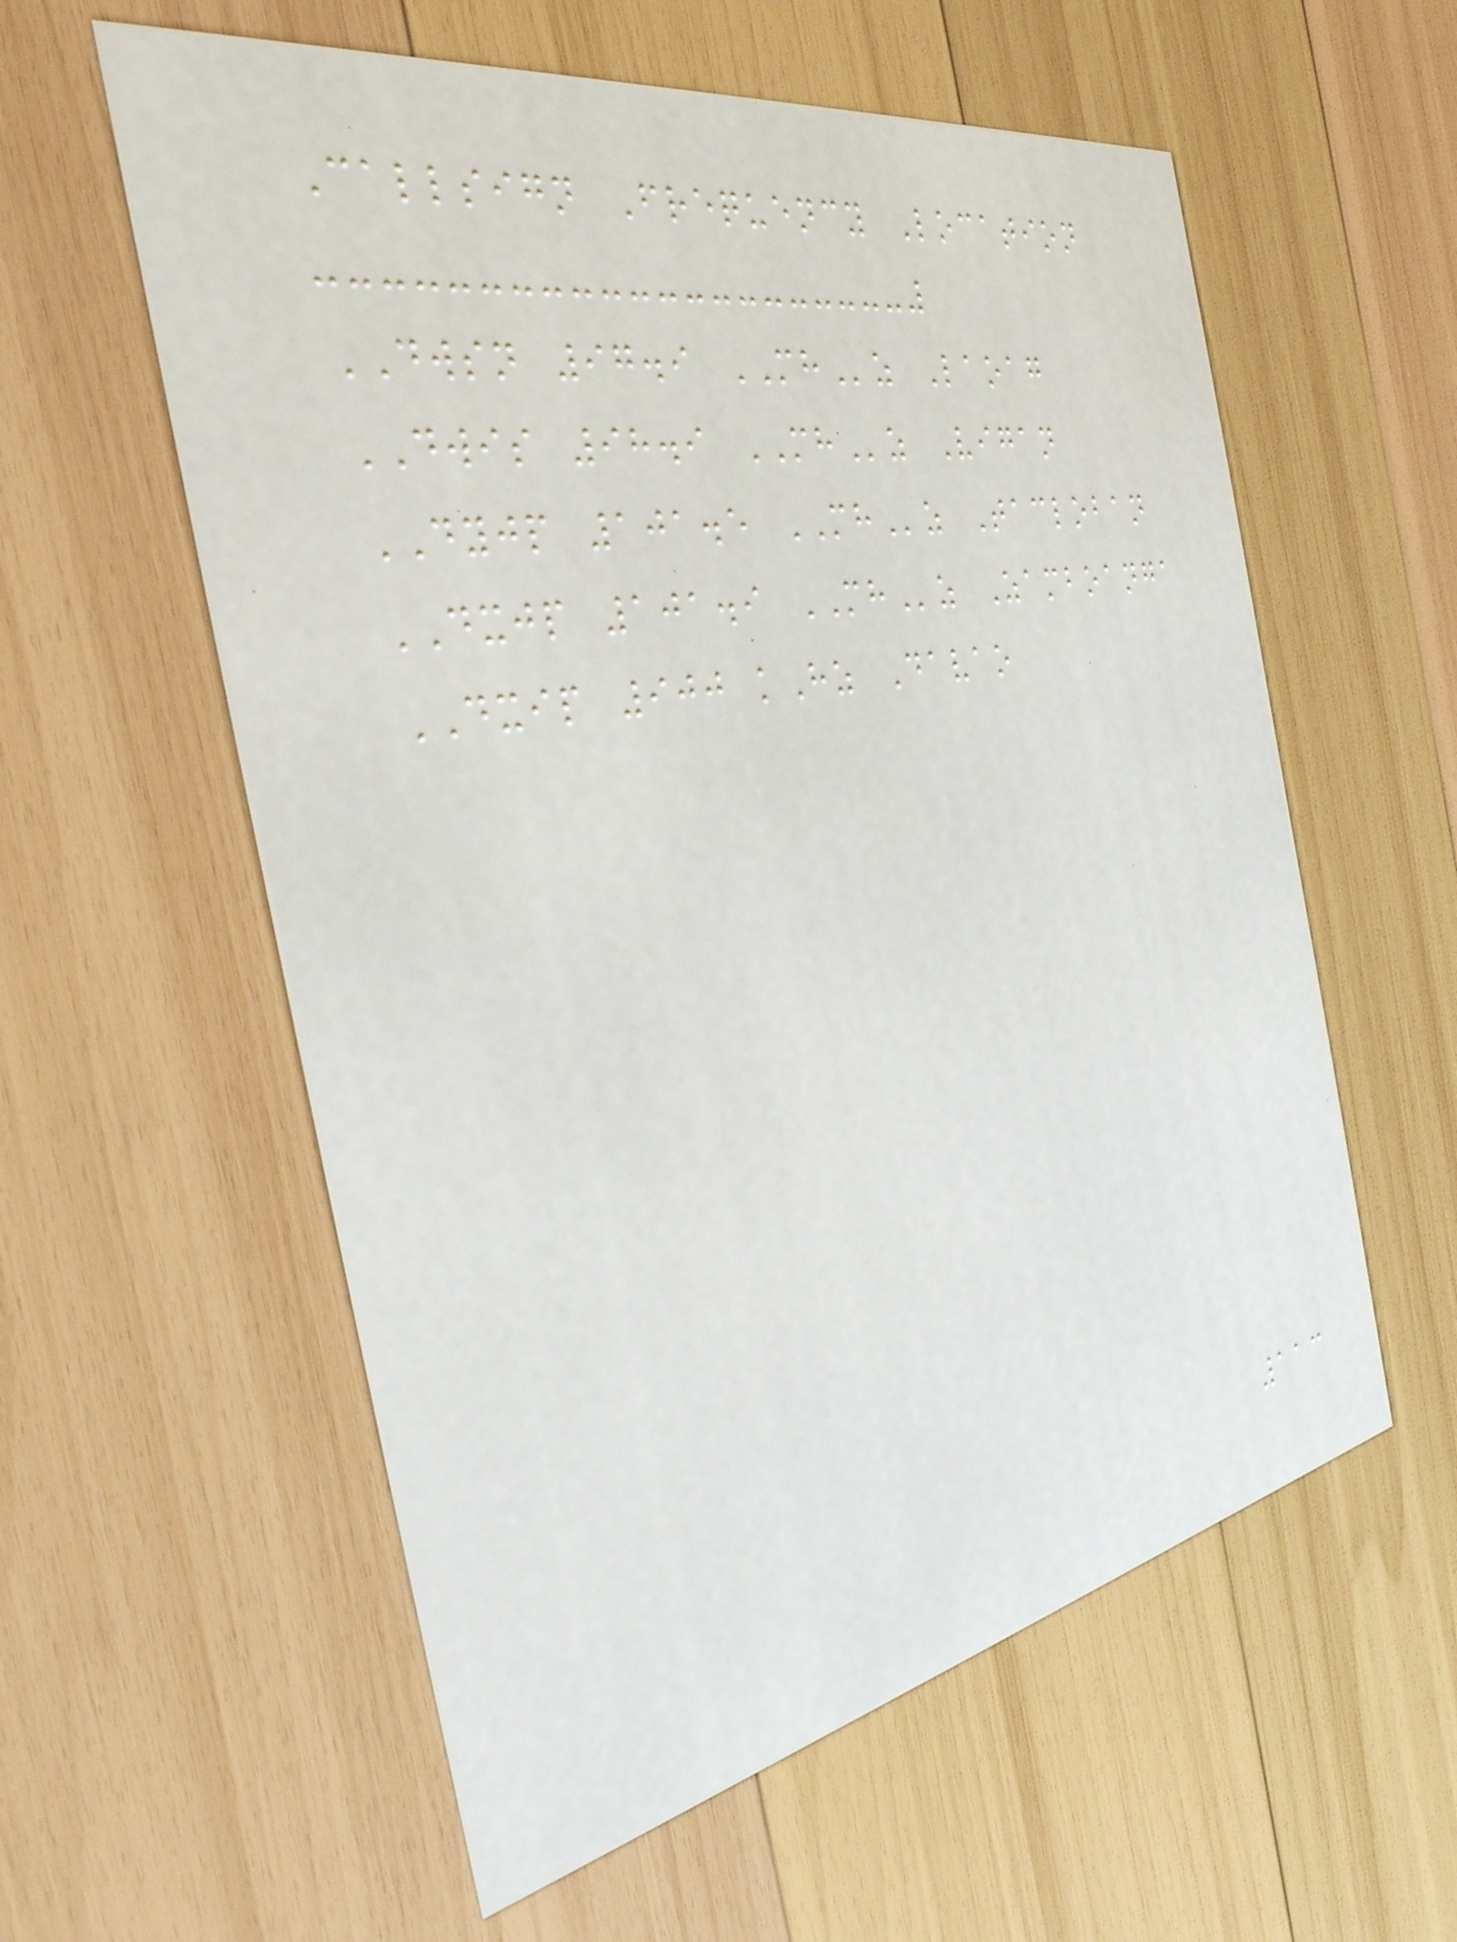Callsign Frequency Location
DWSN 97.9 MHz Laoag
DWIS 98.9 MHz Vigan
DYJP 101.5 MHz Tacloban
DXJP 101.9 MHz Zamboanga
DXIP 900 kHz Davao
113
